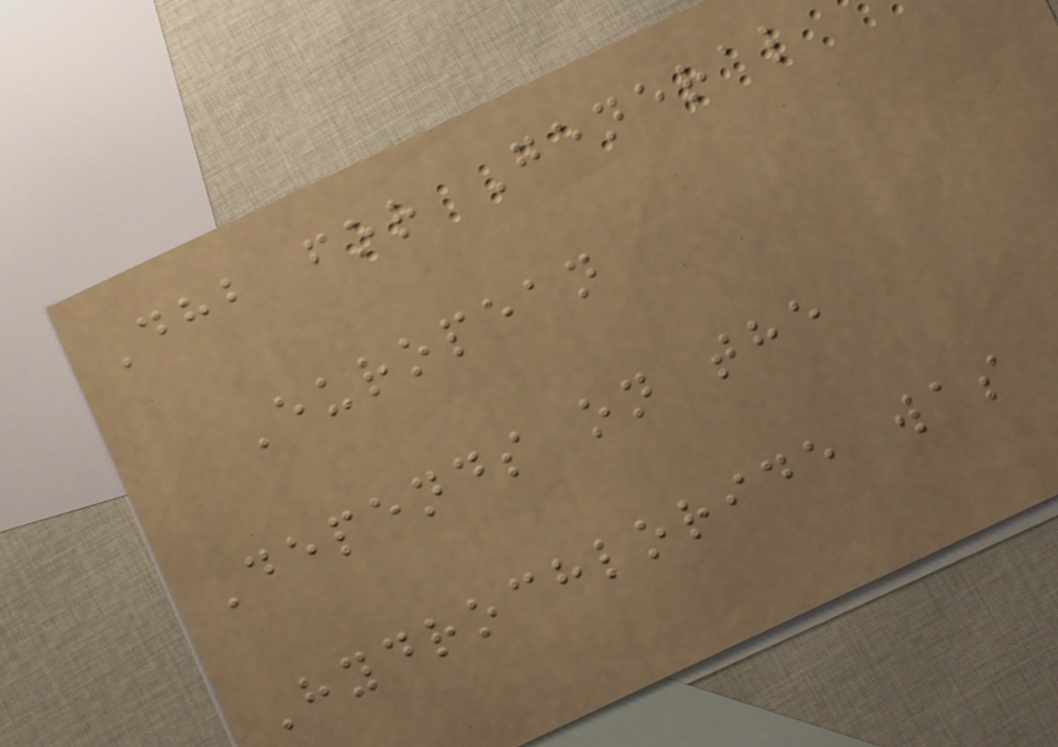Dhb for General
European
Depends on the
Hydrochloride was
